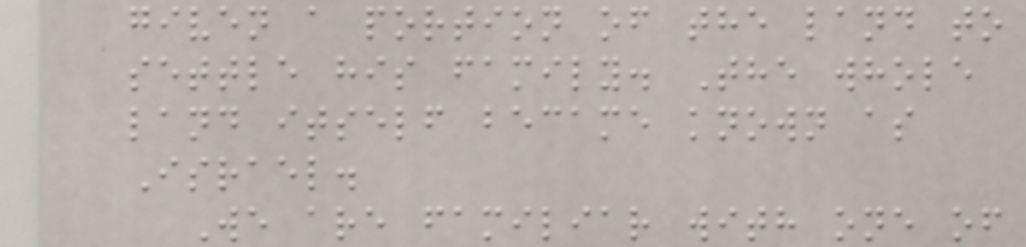given a portion of the land to
settle his family. The whole
land itself became known as
Israel.
We are familiar with one of
